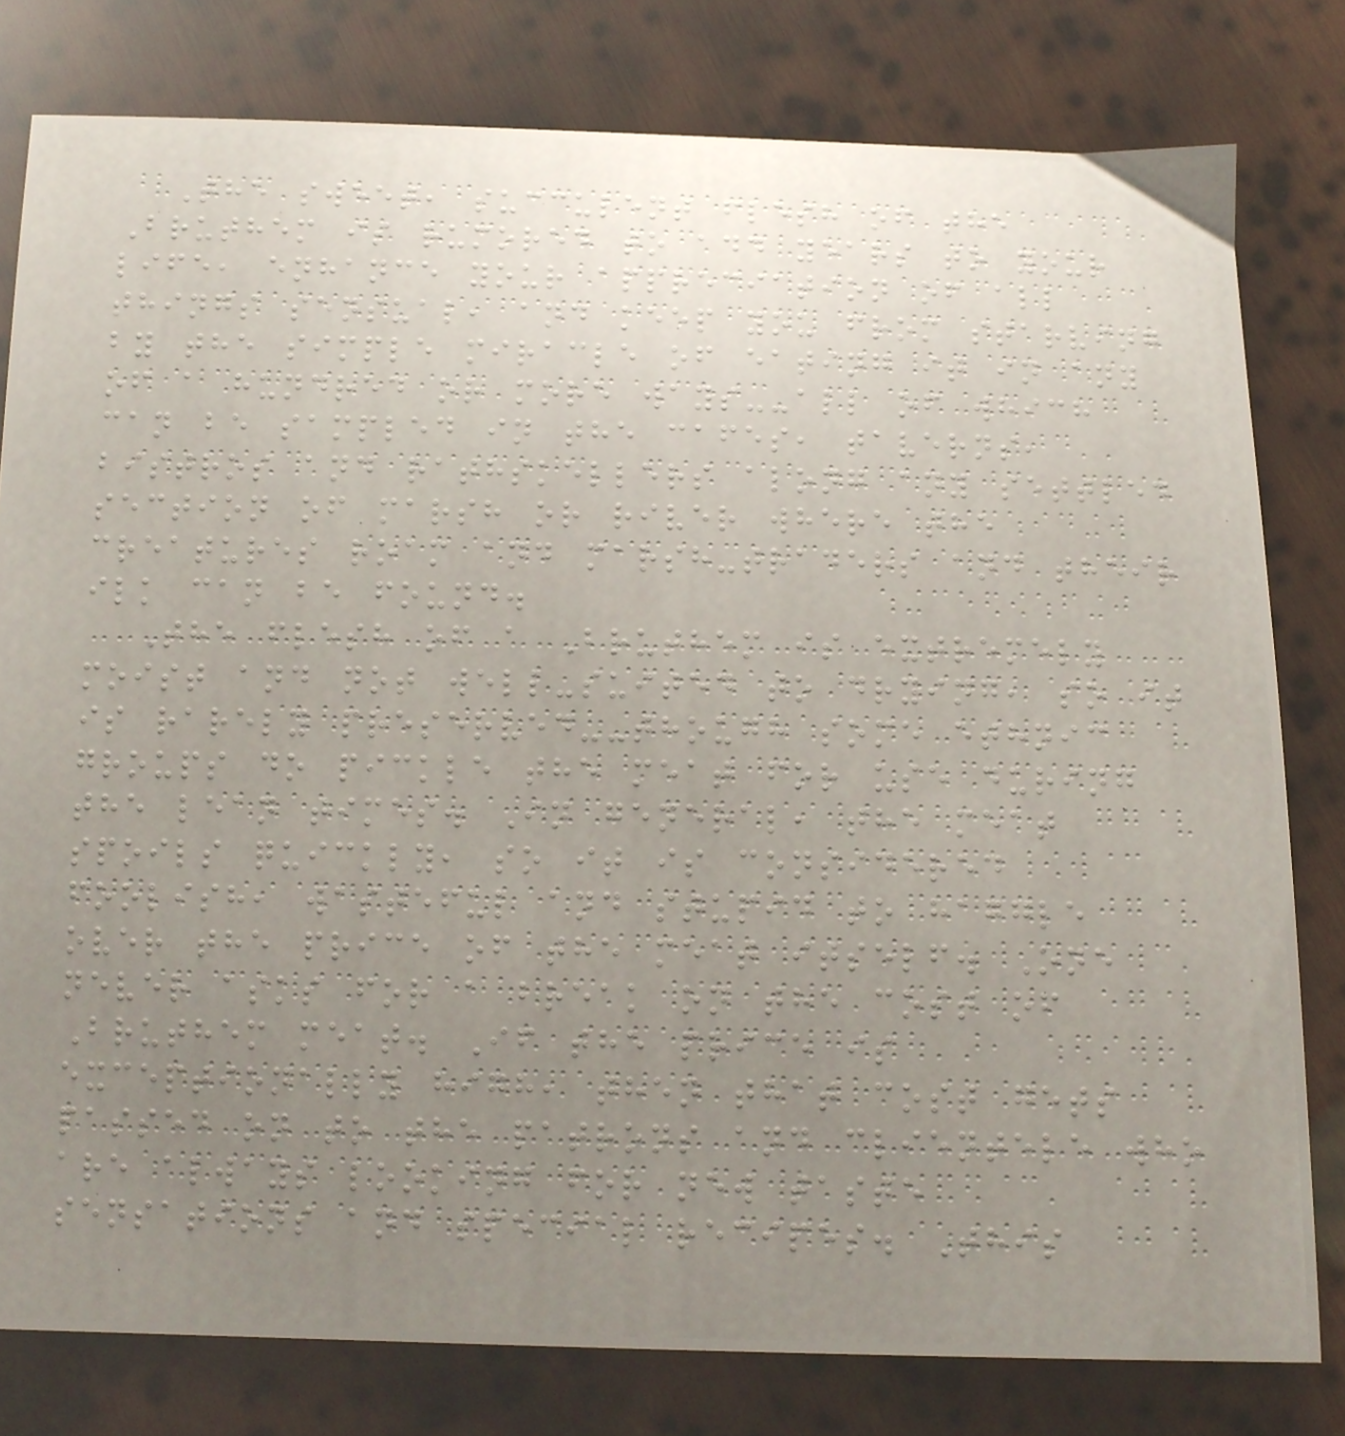The sweet, succulent flesh of the
Bruthem is rumored to add years to your
life, enhance your appreciation of all
things sensual, and keep you from starving
by the simple miracle of eating it in any
of a hundred or more ways--all of which
can be sampled in the cafes, taverns,
bistros and rathskellers along any settled
section of marsh or river where the
creatures roam and marsh-traders and their
ilk can be found.
The flesh of a Bruthem is extremely
moist and not well-suited to drying, so it
is rarely preserved--though some ethnic
groups do pickle the meat for use during
the lean times. In general, the meat
spoils quickly, so it is considered
foolish, wasteful and stupid to haggle
over the price of the meat itself. One
never asks for a break on the cost of
Bruthem meat. If the price is
exceptionally high, then that cost gets
passed on to the patrons and clientele who
are always looking for new taste
sensations and special recipes. This
